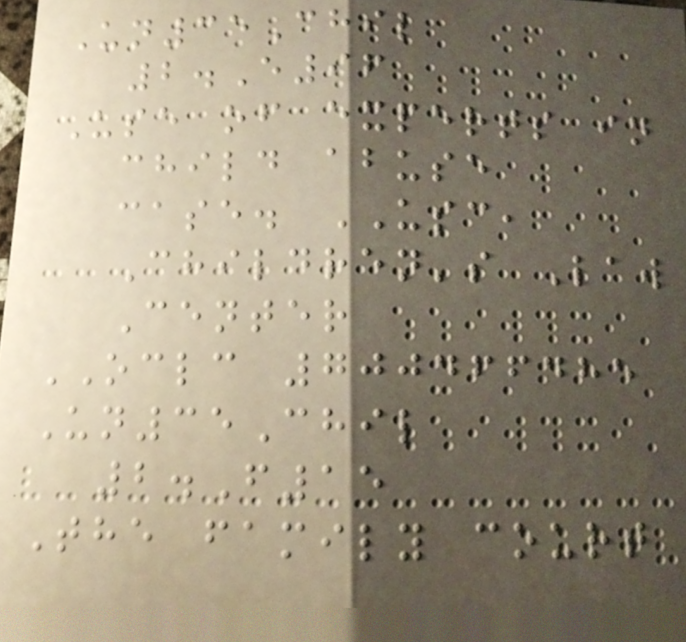Un35Chil
2.E96
Use of experts in
child abuse
case. USC,
Children's Law
Center
OCLC 700466485
Un35Chil
2.F15
The family court
